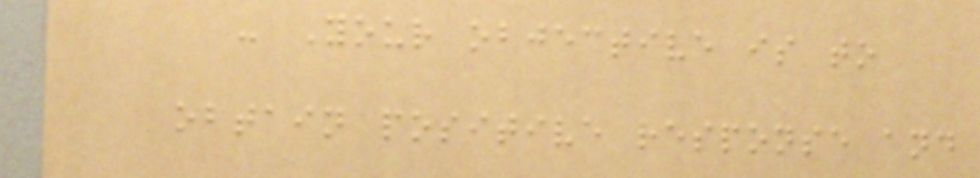- Your objective is to
obtain positive response and
